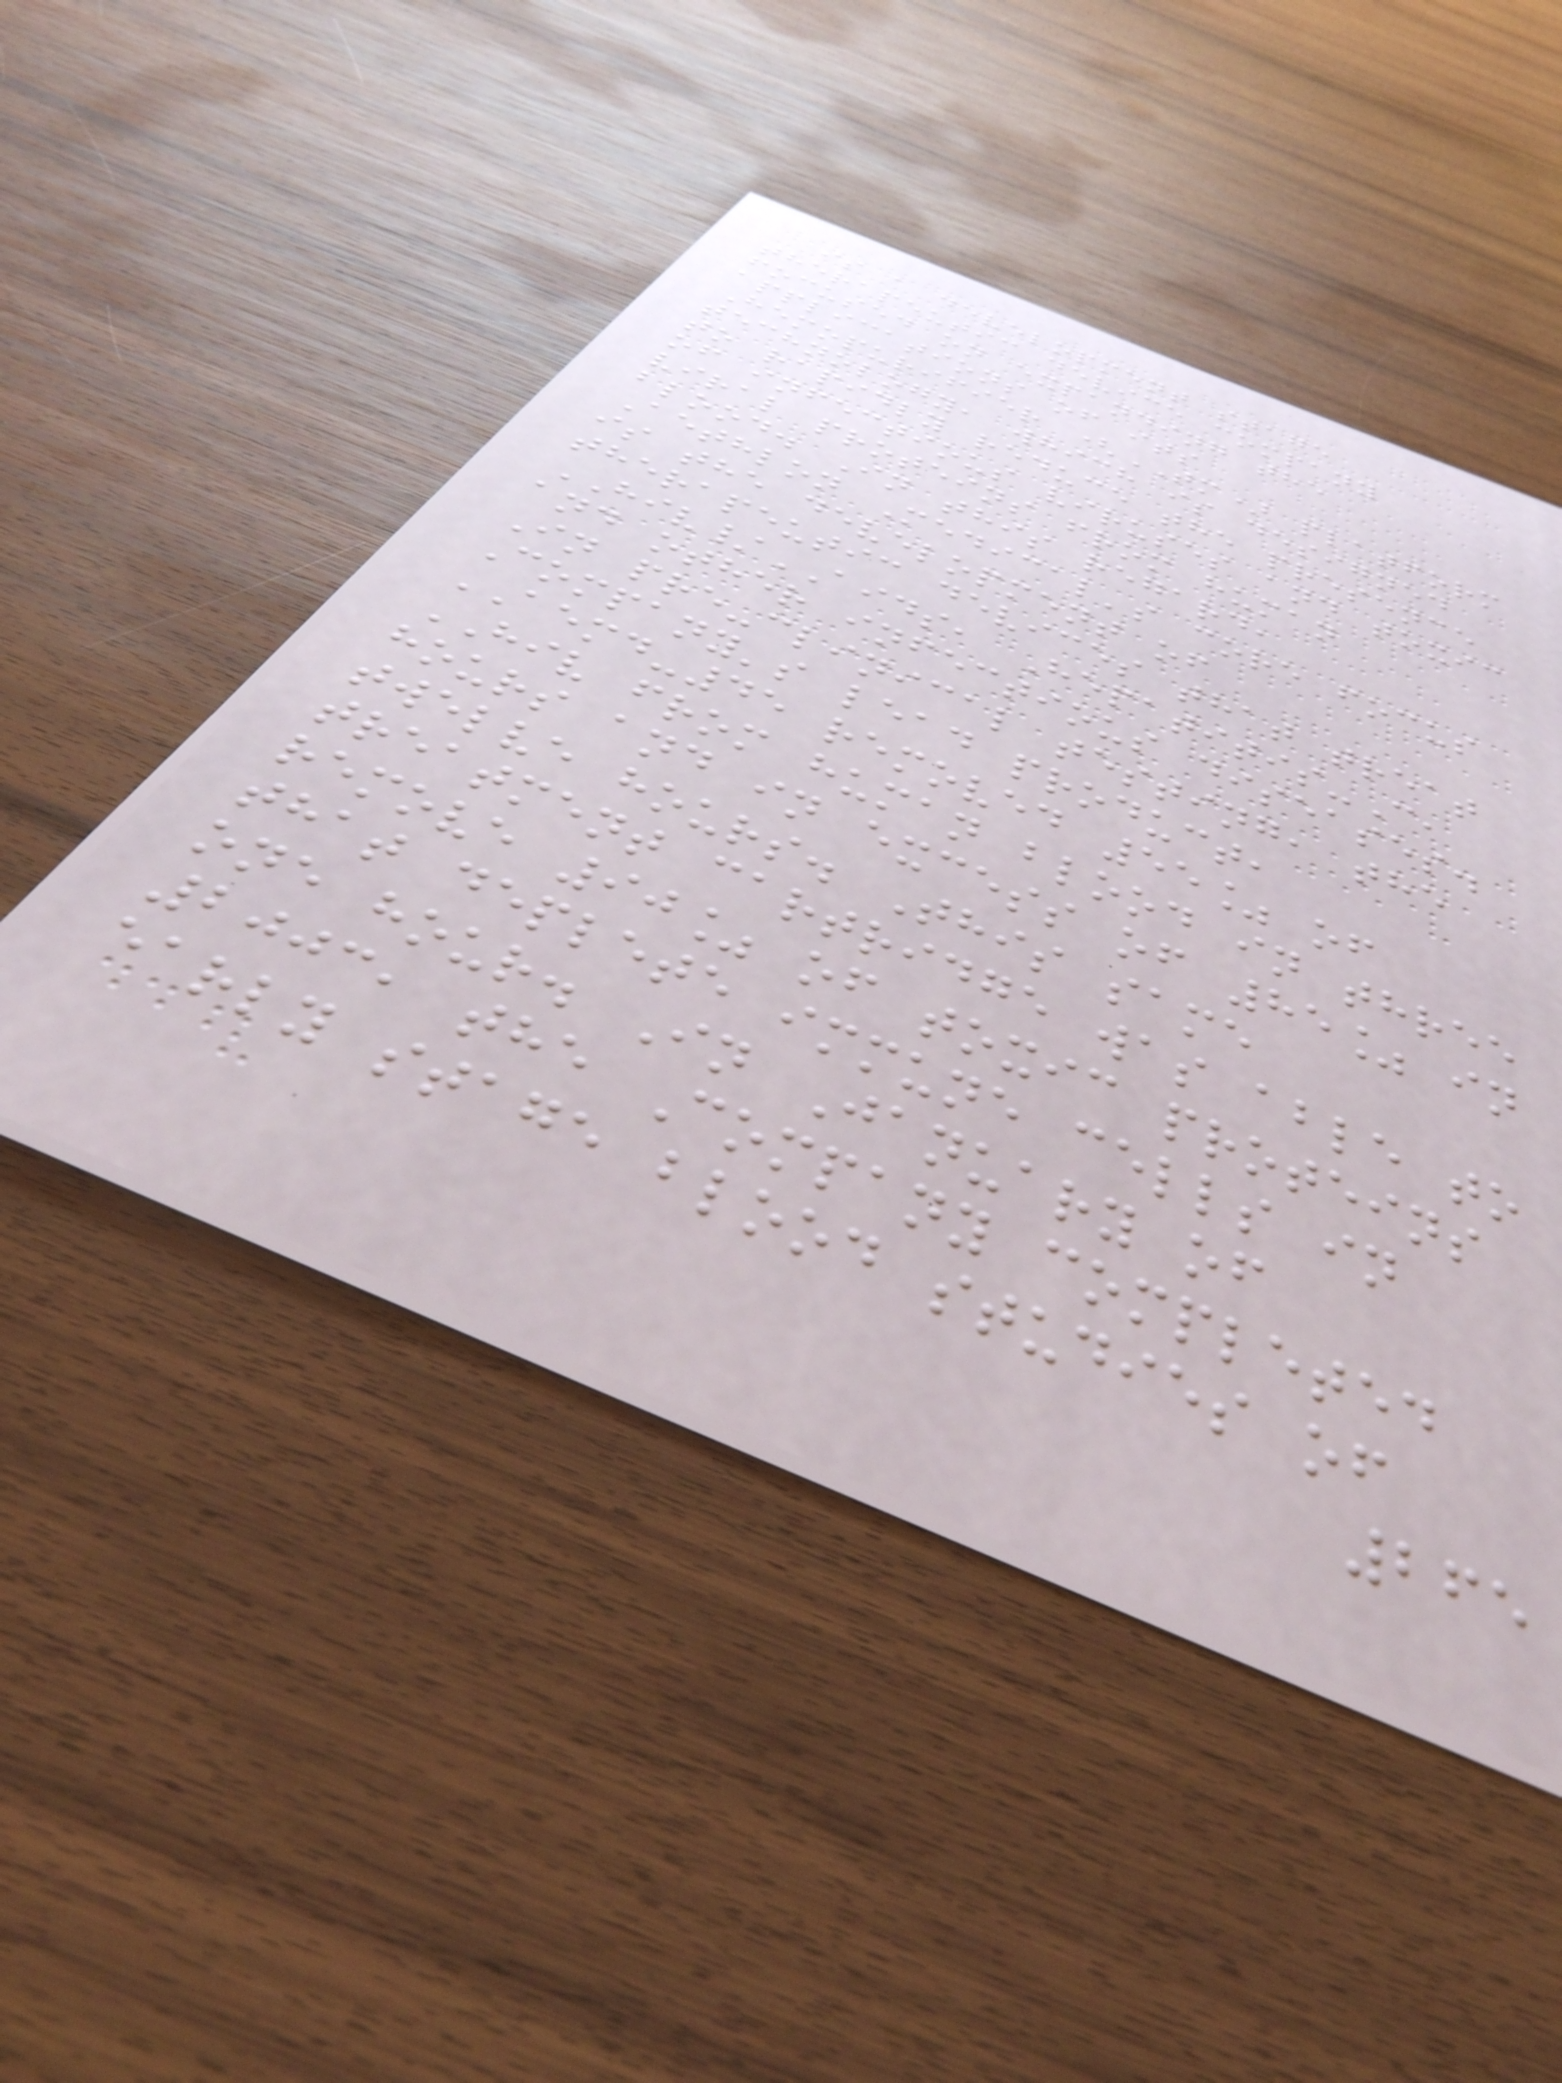is a development stage
therapeutic device company
focused on expanding the
applications of its
Hemopurifier (TM) platform
technology, which is designed
to rapidly reduce the presence
of infectious viruses and toxic
viral proteins from human
blood. In this regard,
Aethlon Medical's core focus
is the development of
therapeutic devices that treat
HIV/AIDS, Hepatitis-C,
and other infectious diseases.
In pre-clinical testing, the
Company's lead product,
AEMD-45 removed 55% of
HIV from human blood in three
hours and in excess of 85% in
twelve hours. This same
treatment cartridge was able to
remove 90% of toxic proteins
that deplete immune cells in
one hour. In January of
2003, the Company completed
early stage blood studies of
265
